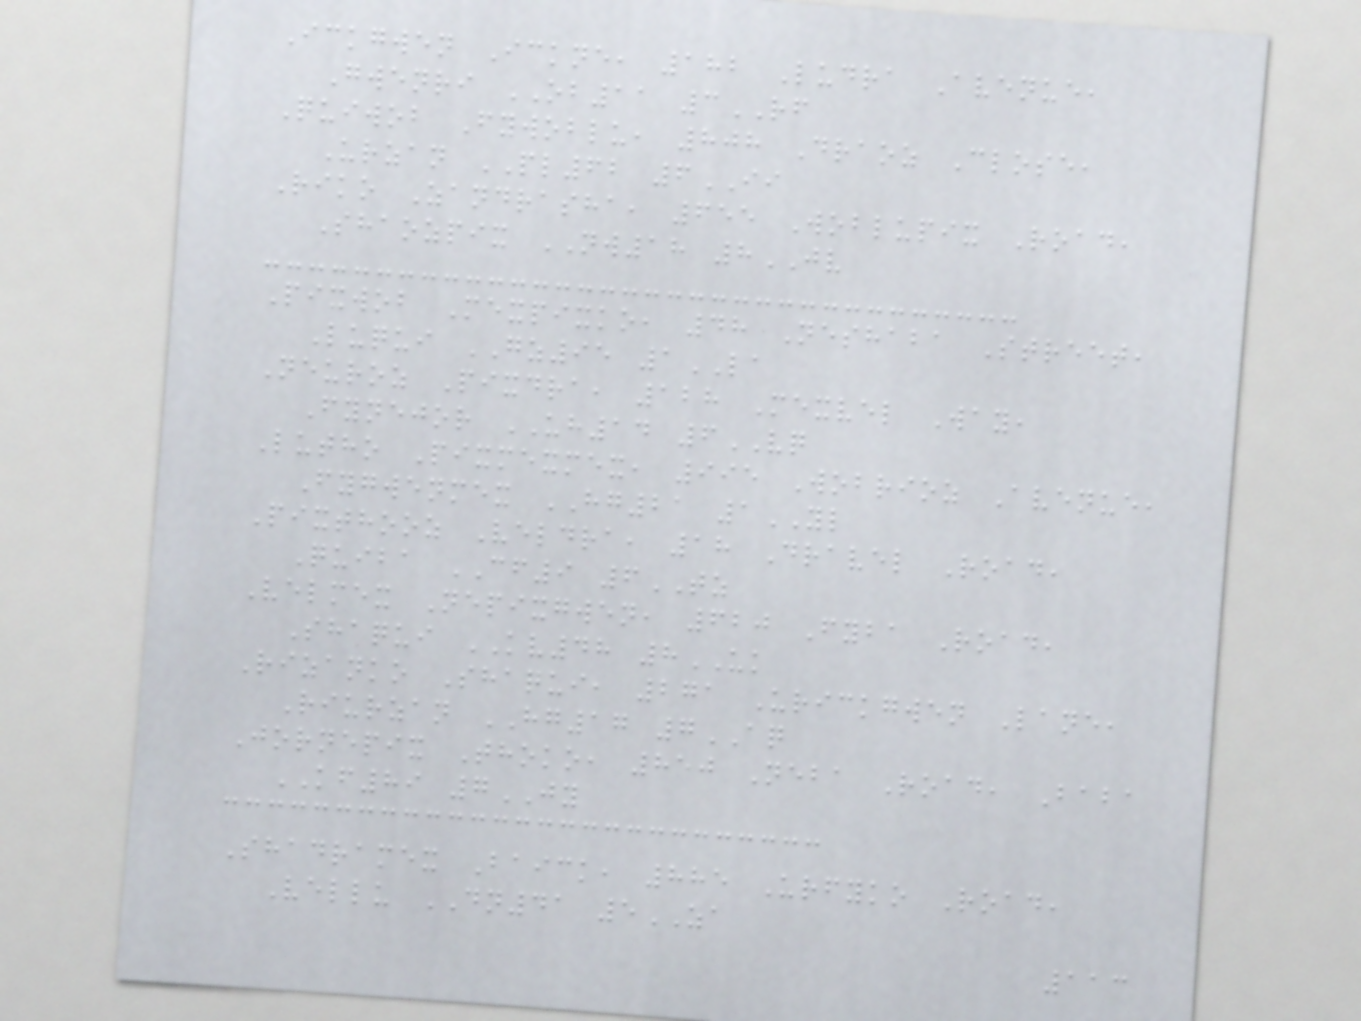Ickgwen Ickne, 182 Ludra Avenue,
Gwenri OB11 3RF
Quiwob Fywoblu, 808 Draoz Close,
Urzan PL62 6II
Riko Zandrasha, 655 Woblupix Road,
Shaozpix NW18 8JV
Pixwob Mexpixko, 48 Neshaba Street,
Luqui GZ95 1LA
Neuroz Pixdra, 128 Mexvel Way,
Fynejor UH14 6VQ
Lutho Pixmexmex, 995 Wobrioz Avenue,
Fygwenmex HG21 1YL
Pixthooz Veldra, 18 Dravel Road,
Quiba CF9 6TZ
Velmex Nepixgwen, 620 Fyba Road,
Shaqui KV48 8UK
Rizanko Shaqui, 271 Urickgwen Lane,
Riurzan HG17 7AQ
Jornepix Thoko, 850 Neba Road, Baba
KF89 7JY
Shadramex Baick, 885 Urfyko Road,
Vellu DN41 5ZA
113
